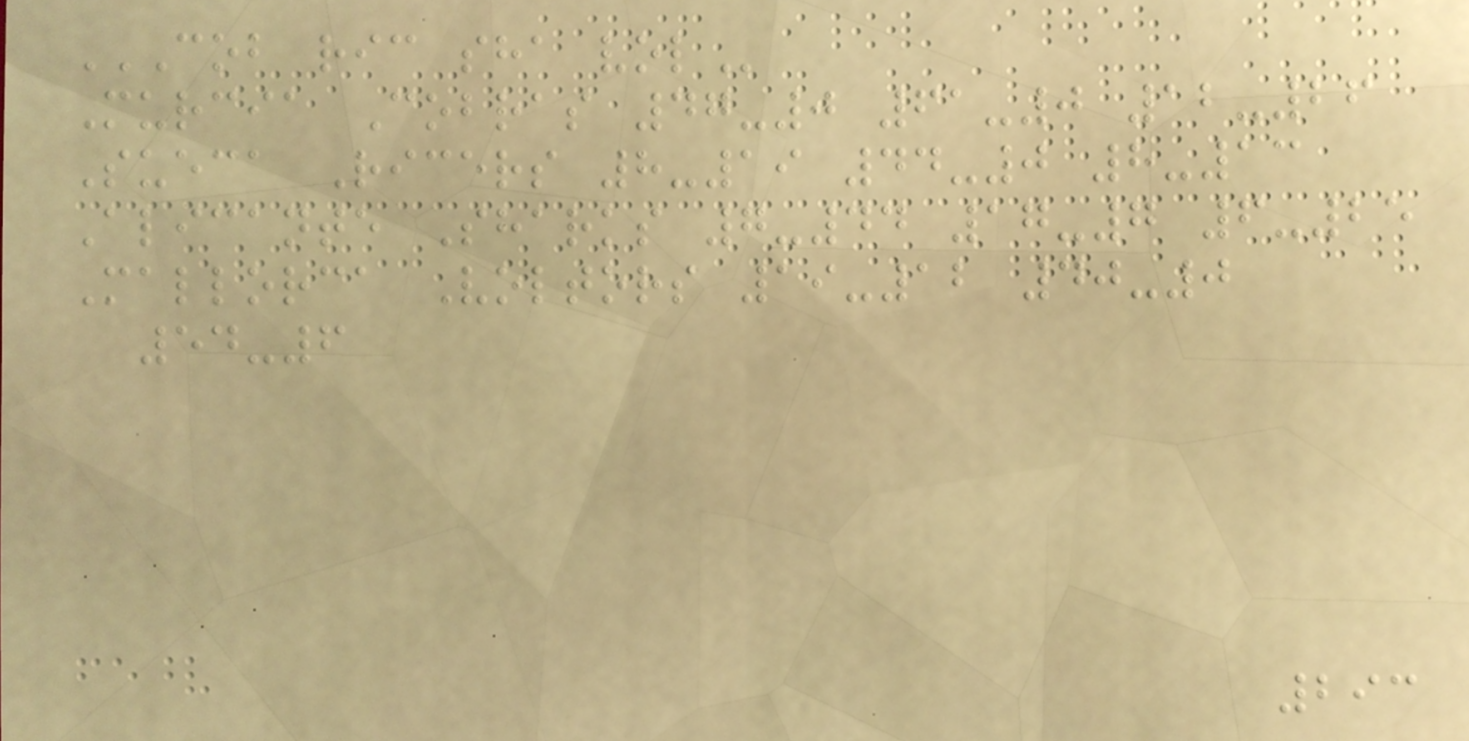COB RIC SHA VOL
Murcia Cobras 47-0 61-0 12-26
Sueca Ricers 8-19 44-0 8-13
Alicante Sharks 7-44 17-7 6-25
Mallorca Voltors 19-12 40-0
54-6
293
